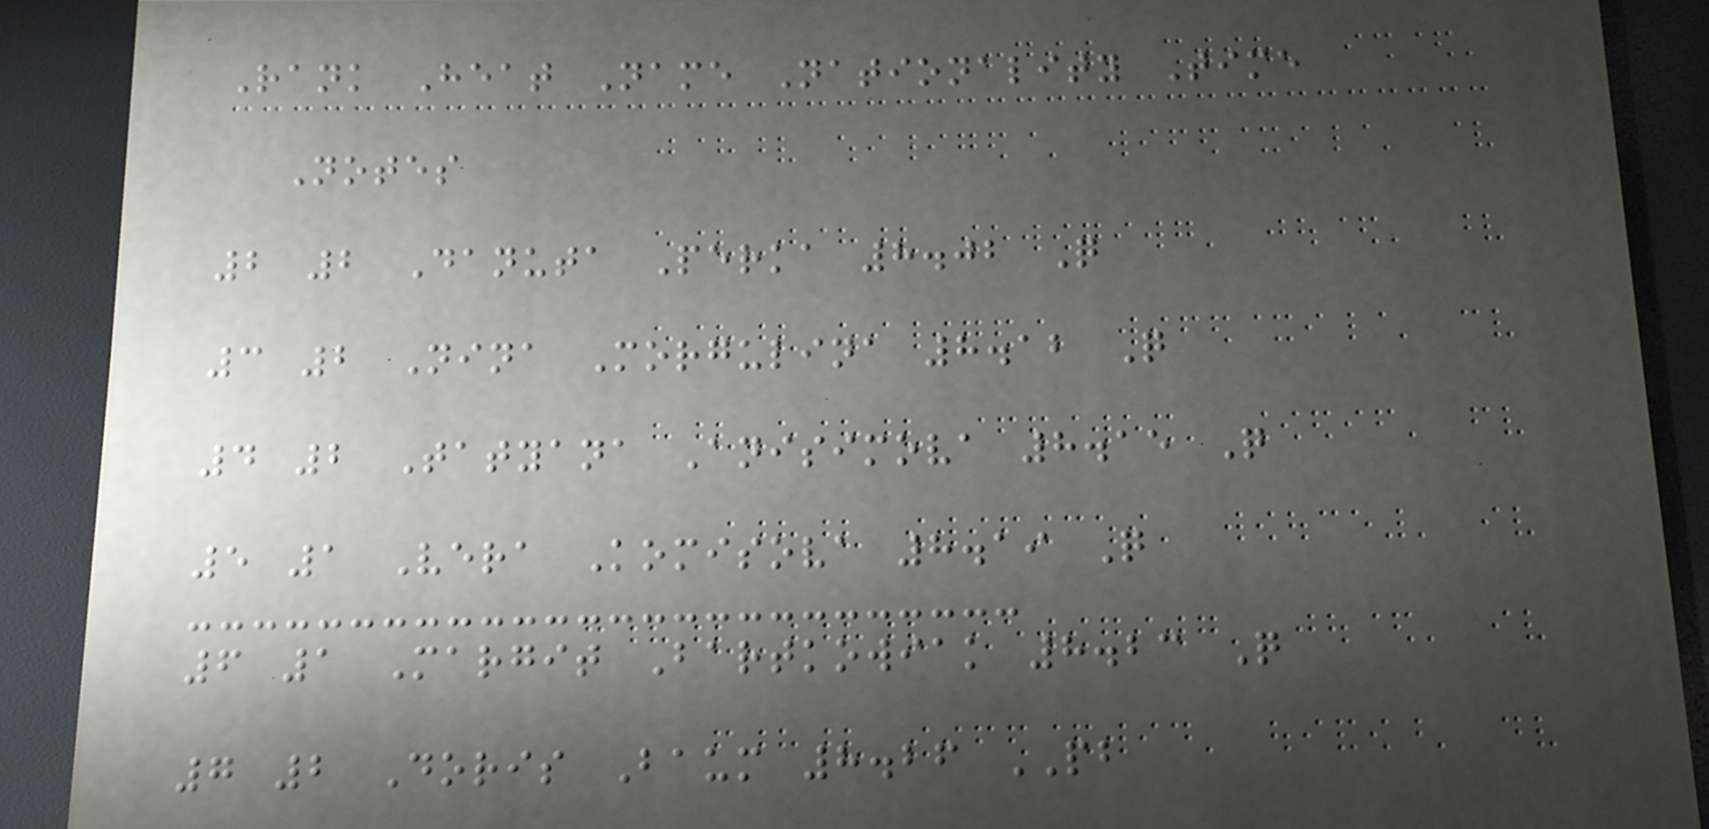Rank Heat Name Nationality Time
Notes
2 2 Danuta Perka 8.02 Q
3 2 Nina Morgulina 8.12 Q
4 2 Tatyana Anisimova 8.15 Q
5 1 Vera Komisova 8.19 Q
6 1 Margit Bartkowiak 8.23 Q
7 2 Doris Baum 8.26 PB
